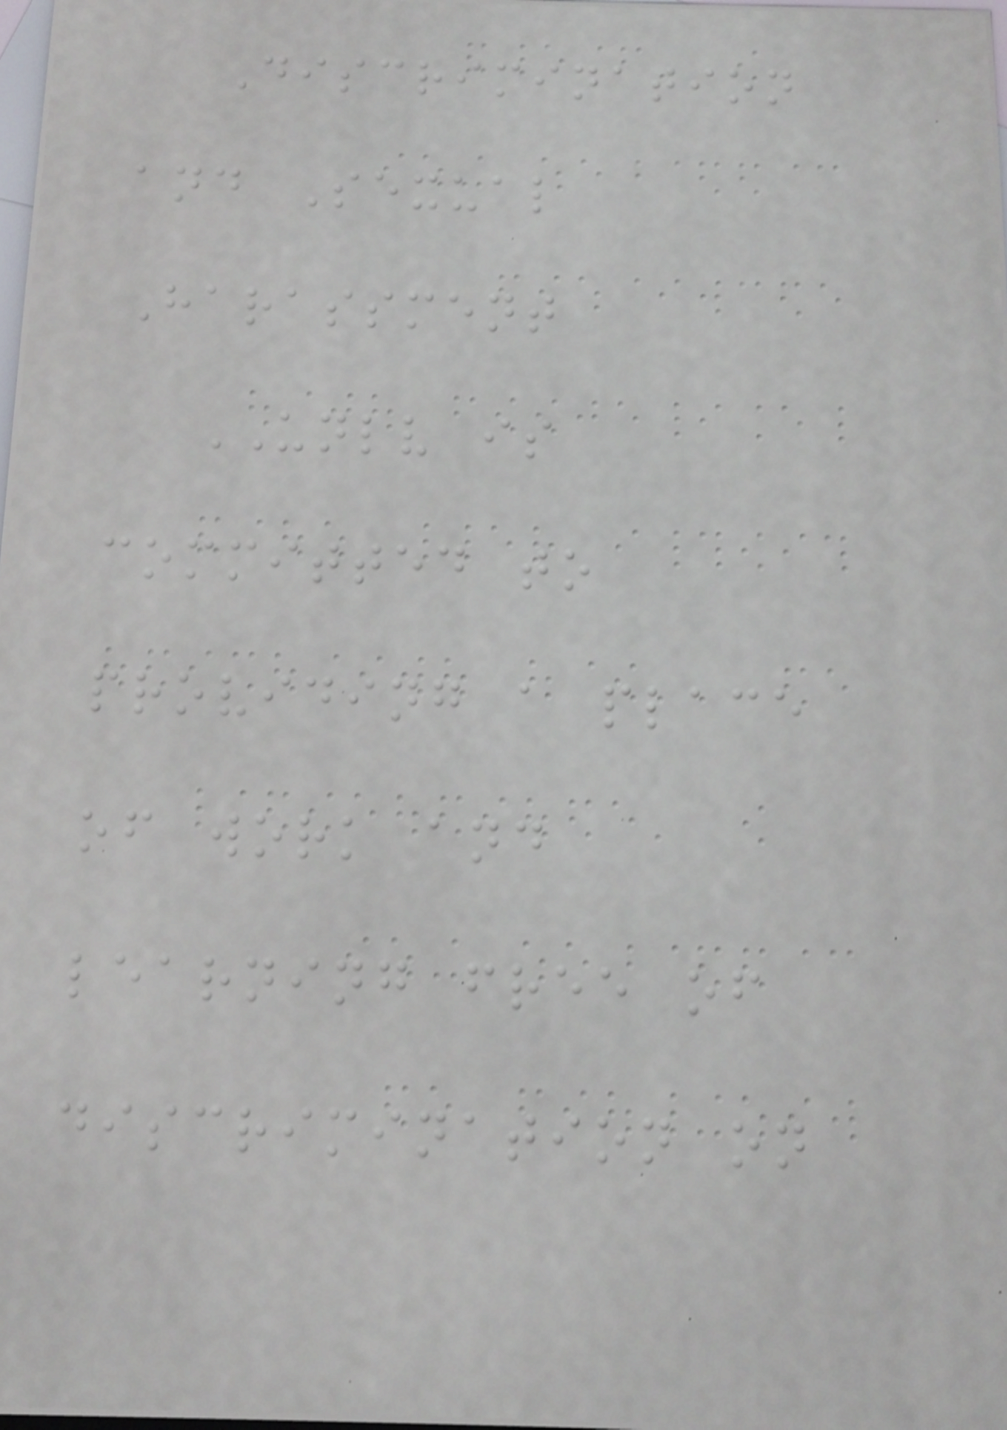Discrimination
and Sexual
Harassment
UNLV is
committed to
providing a place
of work and
learning free of
discrimination on
